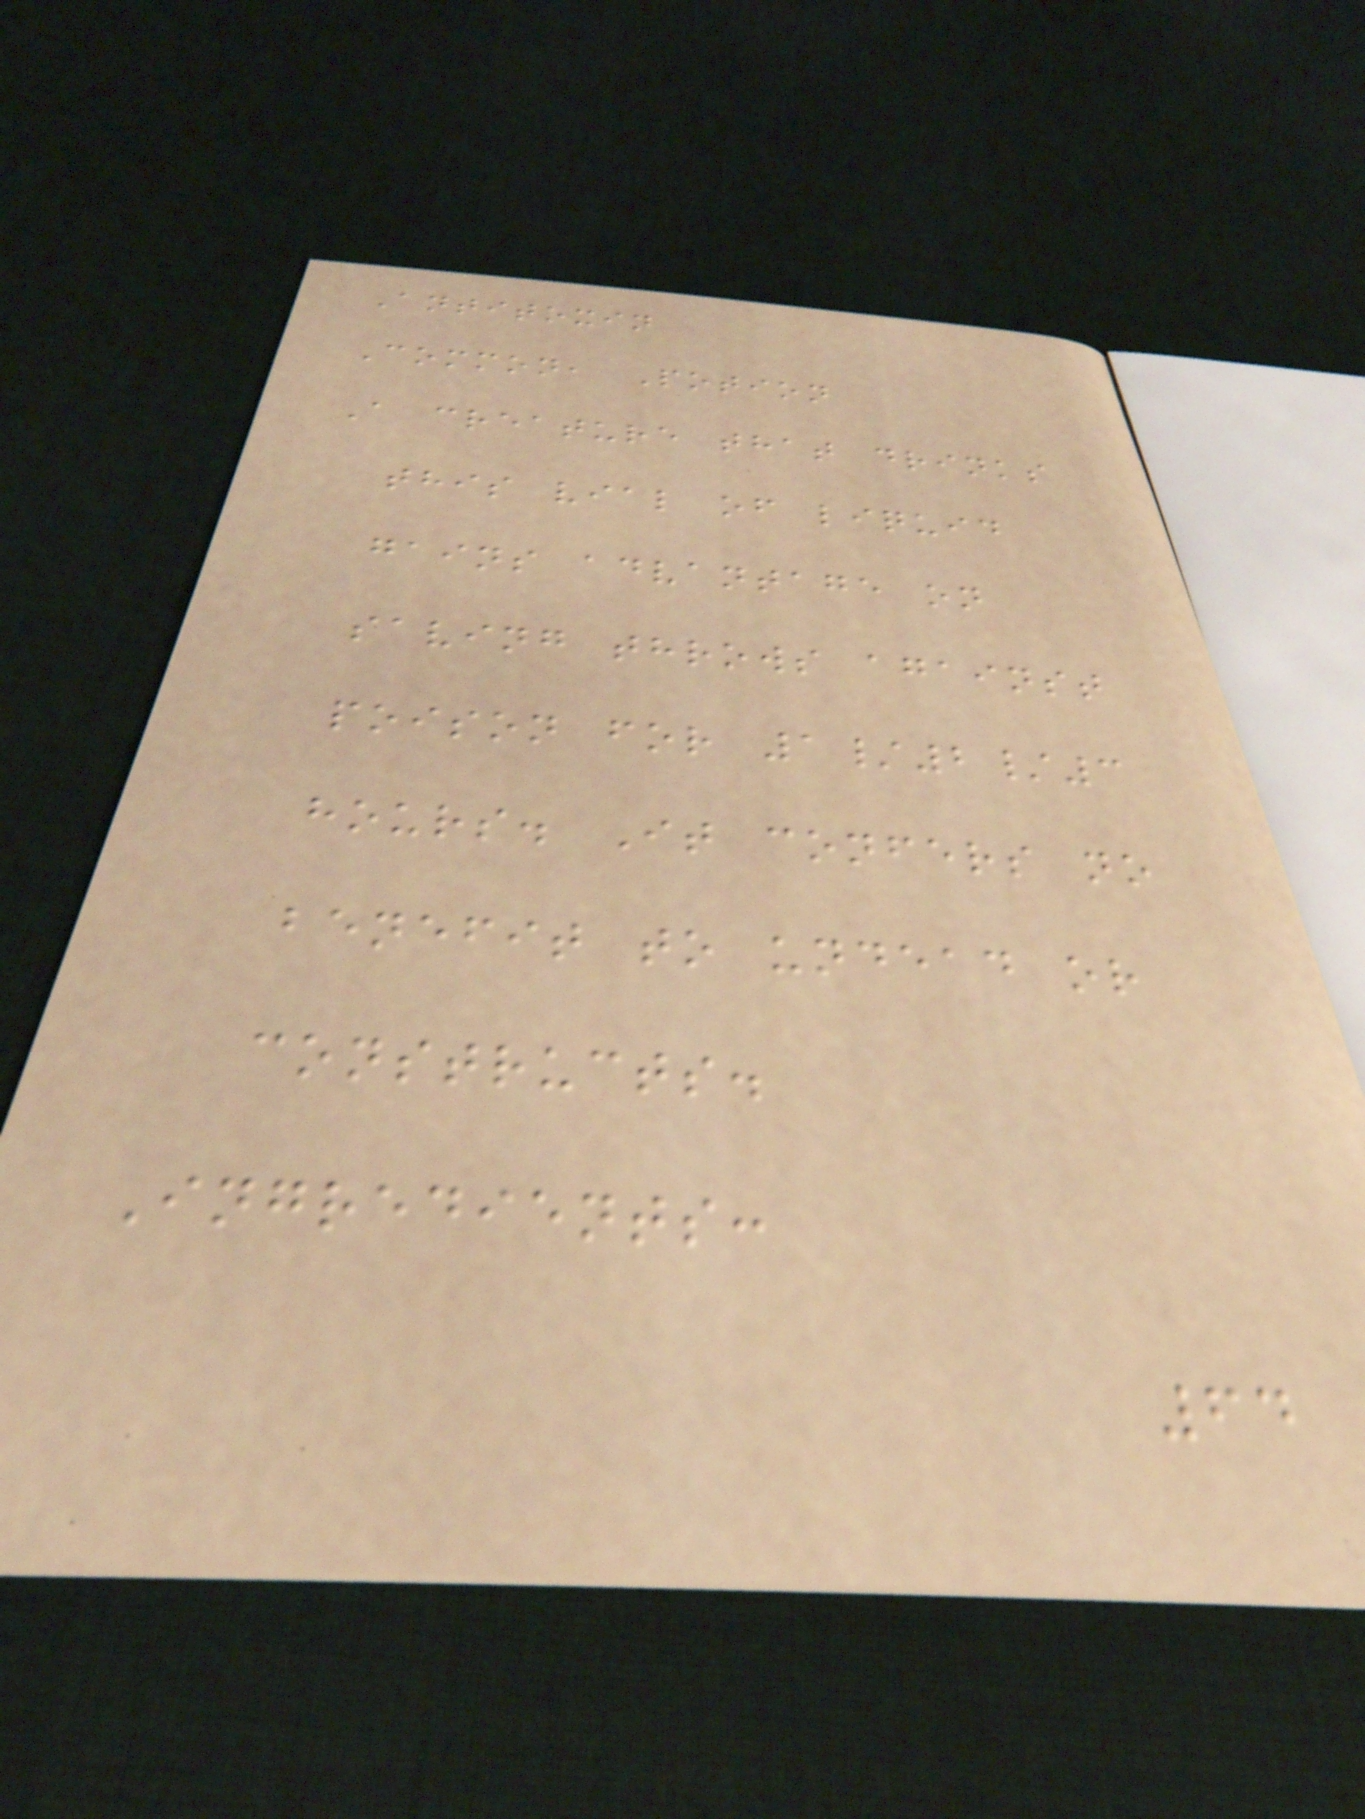Antitoxin
Common, Potion
A creature that drinks
this vial of liquid
gains advantage on
saving throws against
poison for 1/2/3
hours. It confers no
benefit to undead or
constructs.
Ingredients:
64
